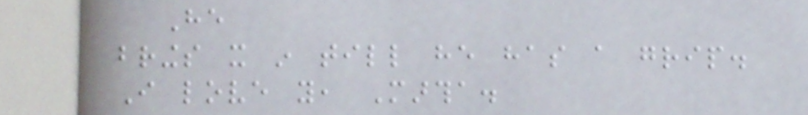He
brings it in till he has a grip.
I love you, Martha.
